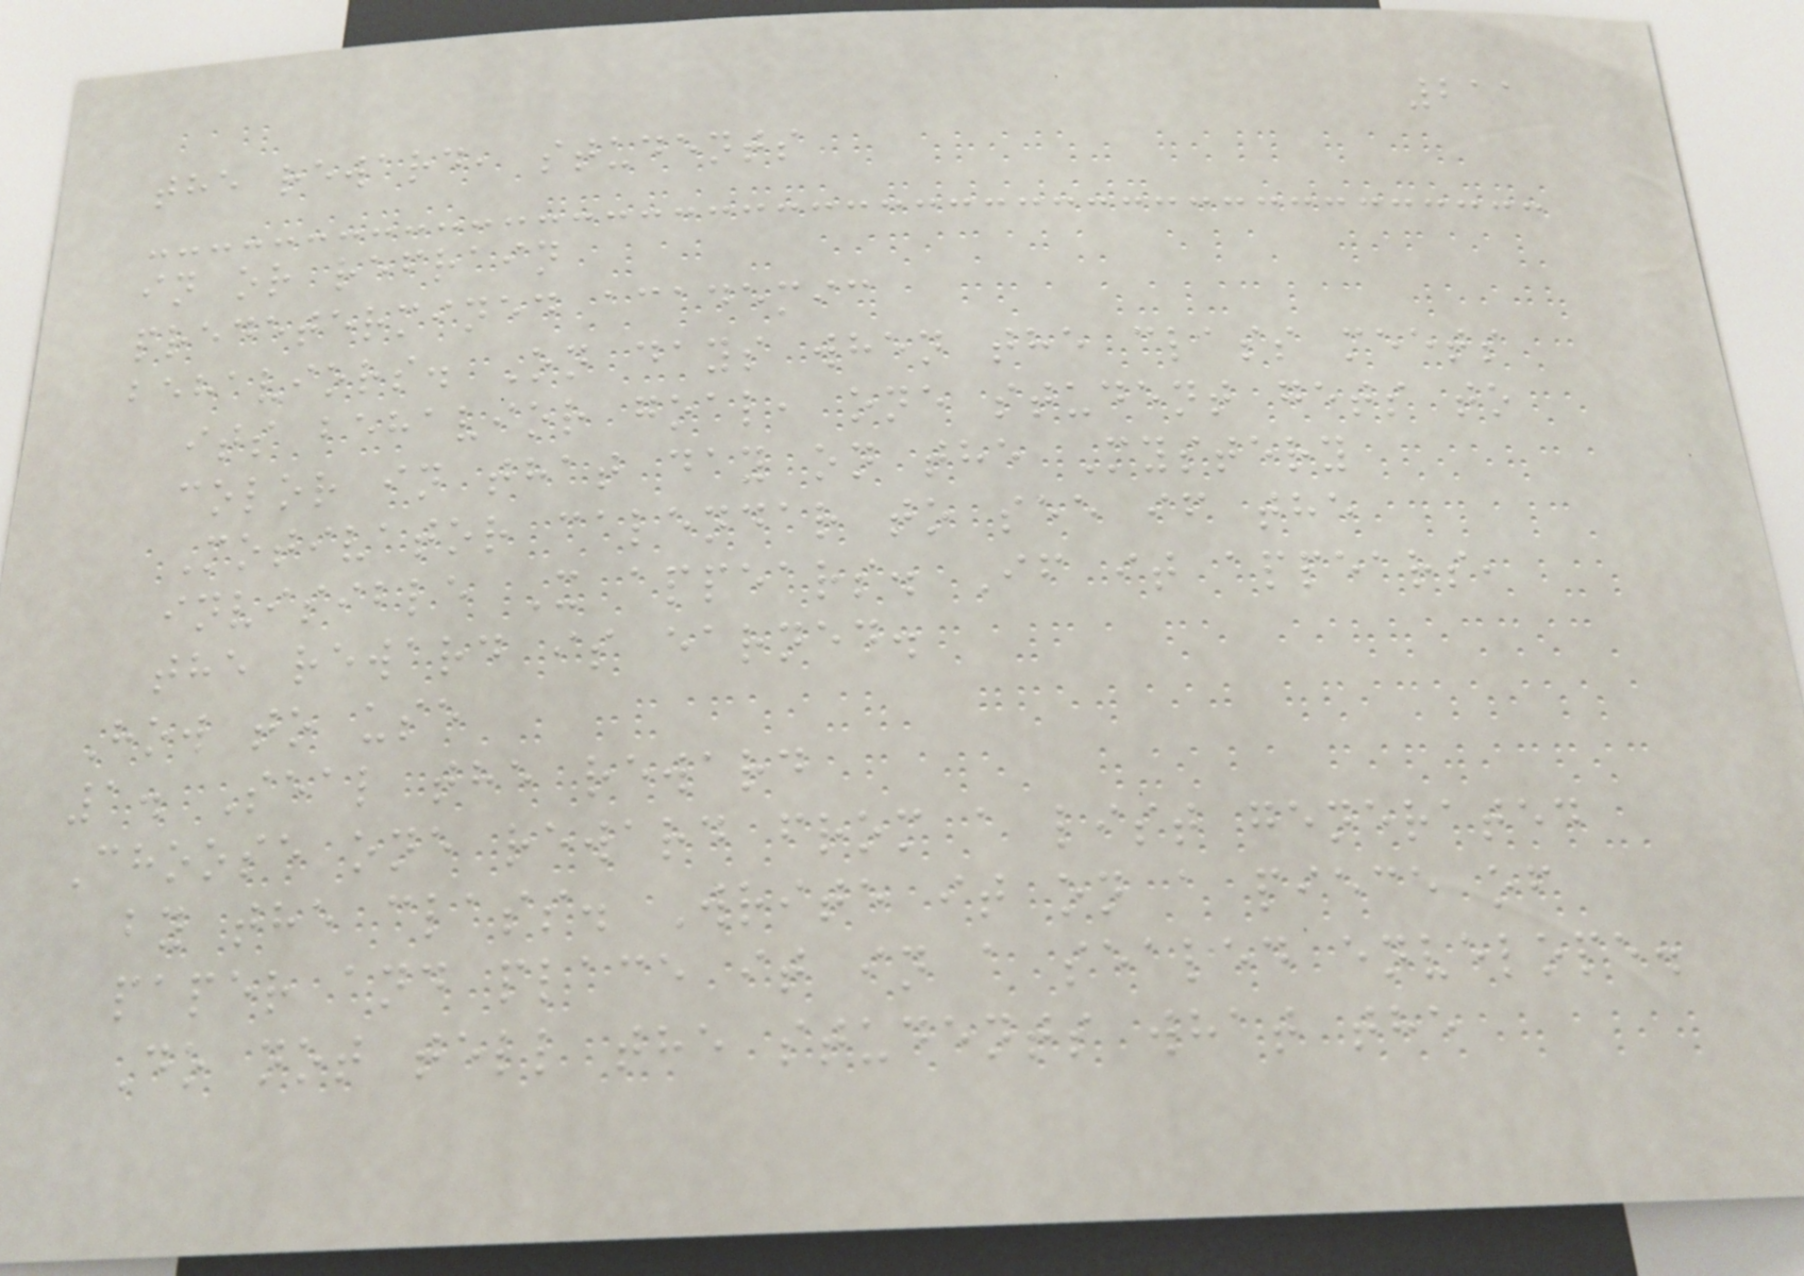211
the reward, students
in or refrain
predetermined academic
behaviors. On days when the class meets
its behavior goal, one student gets to
color in that day on the Mystery
Motivator calendar to see if the
invisible X appears. If it appears,
the reward is earned.
How to use
1. Seal the reward
Choose one reward from a list generated
by the class. Write it on a piece of
paper and place it in a sealed envelope.
Do not tell the students what the
